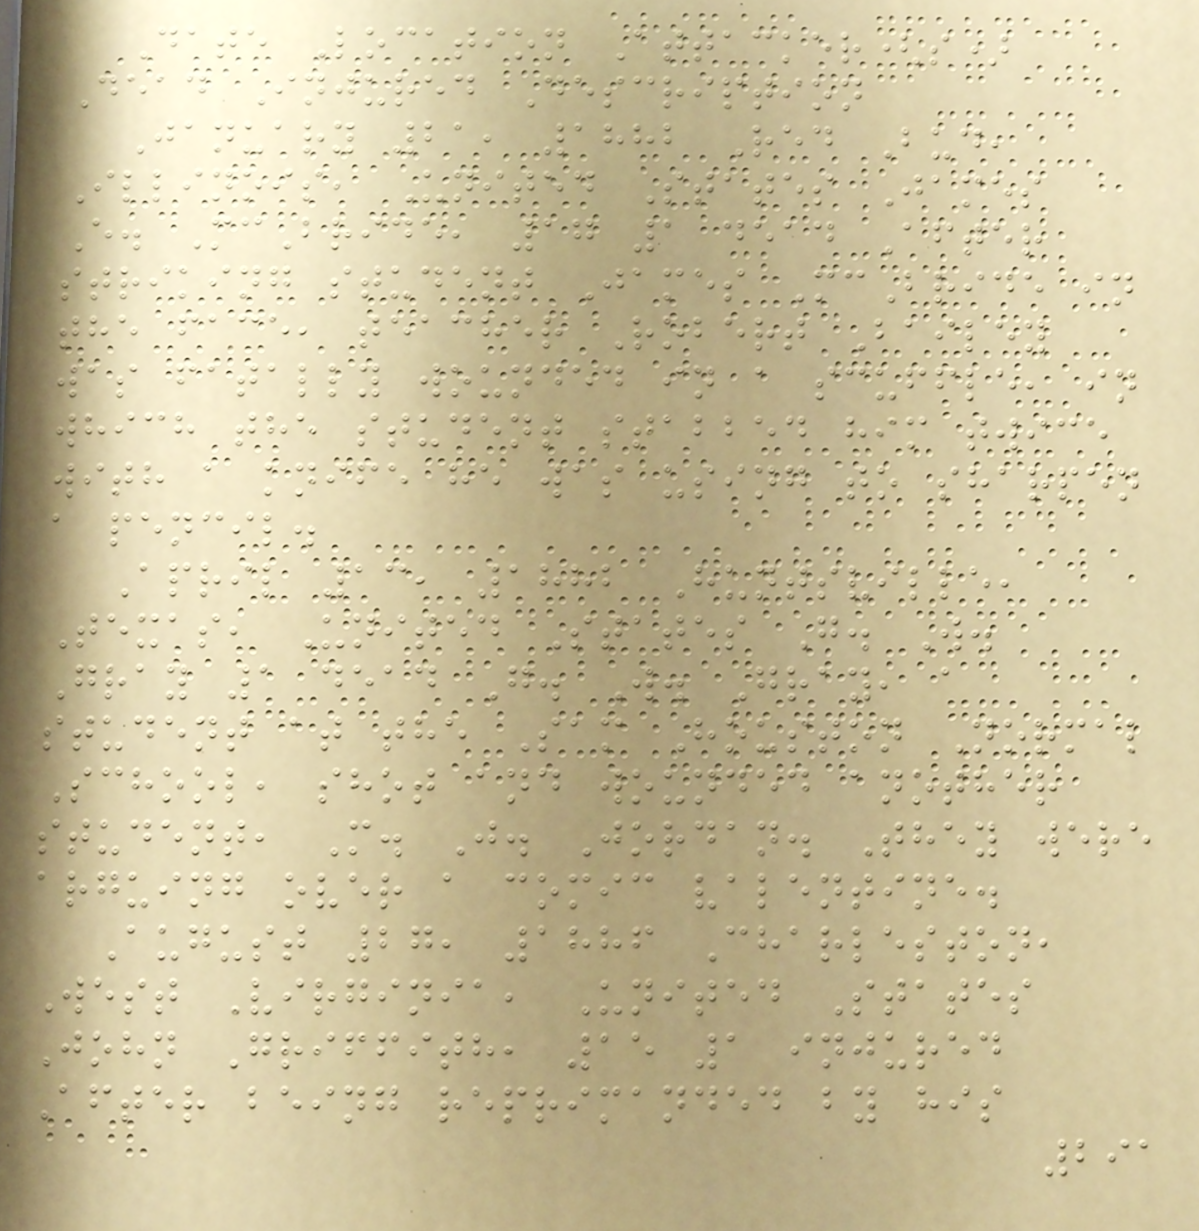Date Location Attacker(s)
Dead Injured Description
January 21, 1882 Red Bud,
Illinois, United States James
E. McBride, 17 1 dead After
striking student James McBride in
the face, teacher Robert Bailey
was fatally wounded in a scuffle, in
which the student stabbed him twice
with a knife he was using to sharpen
a pencil.
April 13, 1882 Huntsville,
Texas, United States G. W.
Gray 1 dead G. W. Gray, a
student at the Sam Houston Normal
School, shot and wounded another
student, M. J. Jordan. They were
arguing over a comic valentine.
August 27, 1886 Charleston,
West Virginia, United States
John Griffith, 15 1 injured
After being reprimanded by his
291
